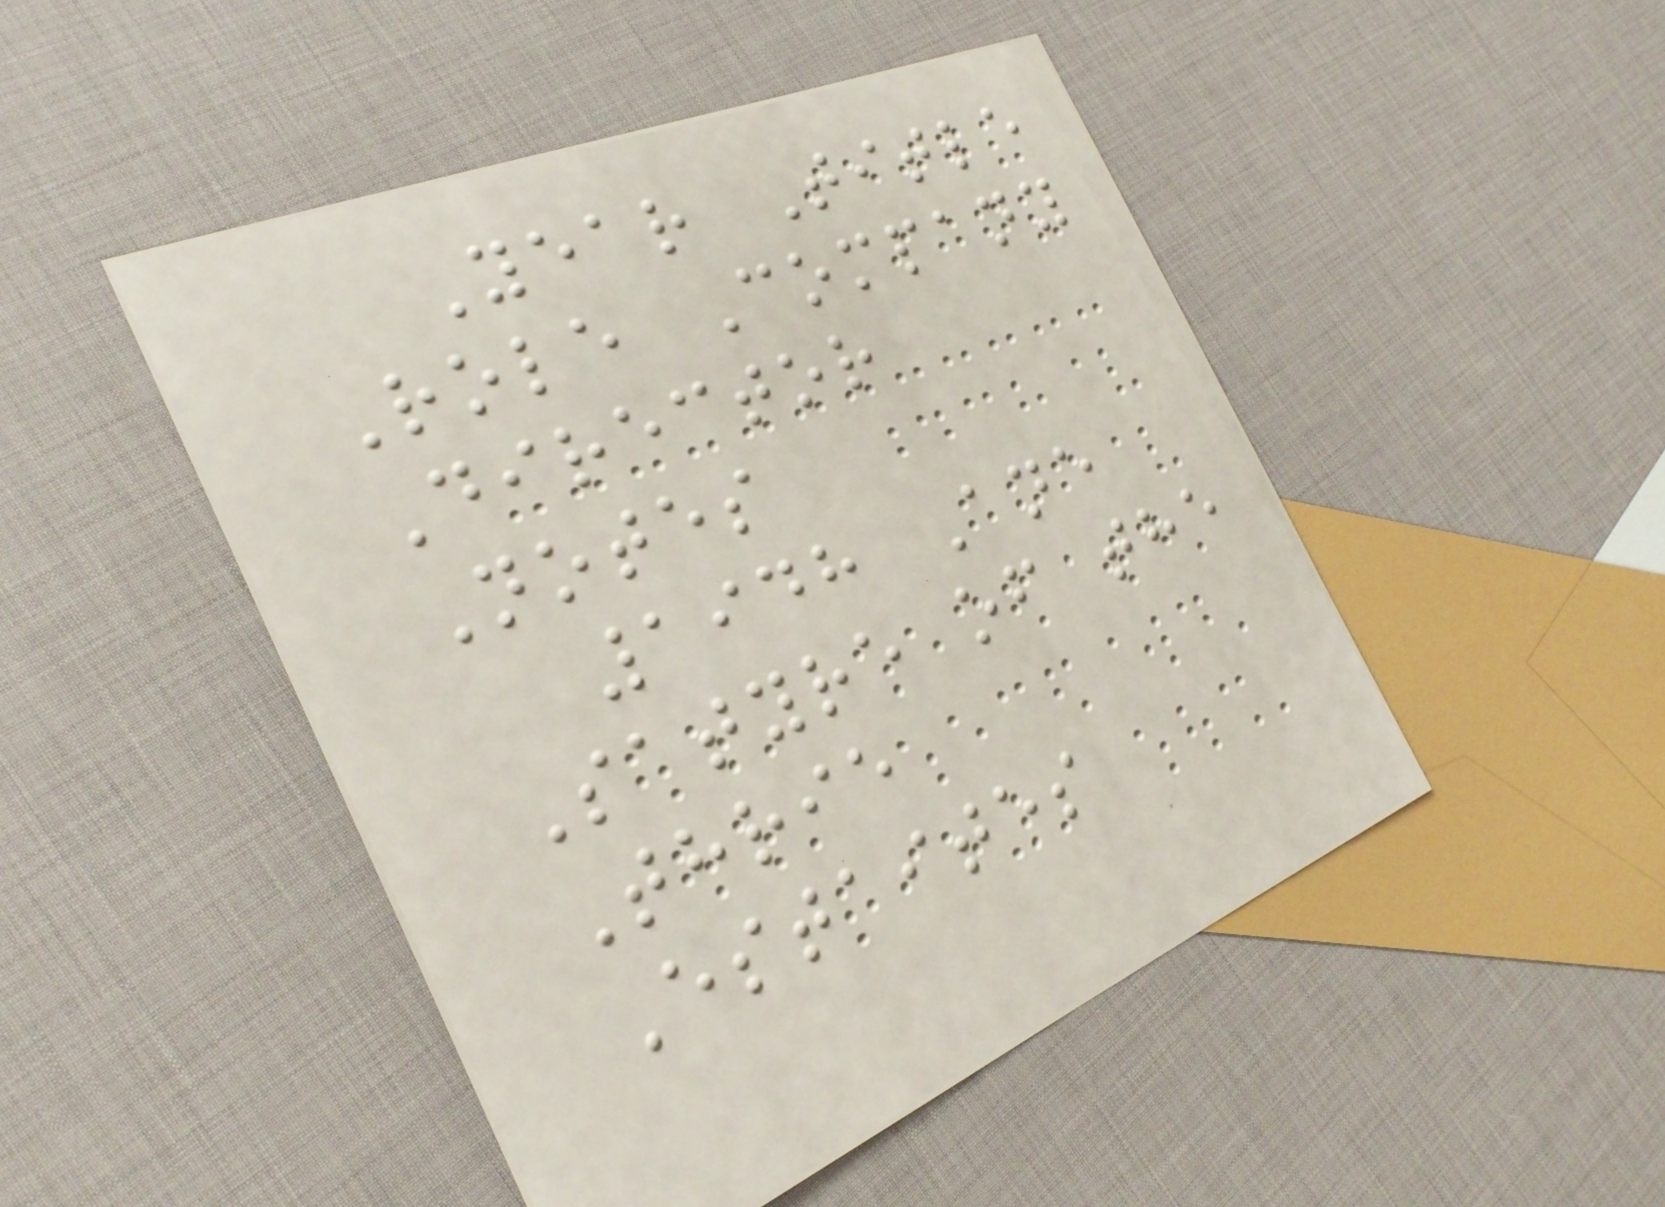Year Title
Role Company
Director
Notes
1948 Ane
Satyre of the
Thrie
Estaites
